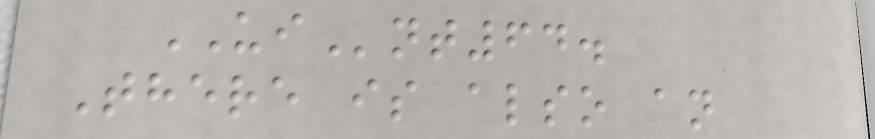UInt64.
There is also an
